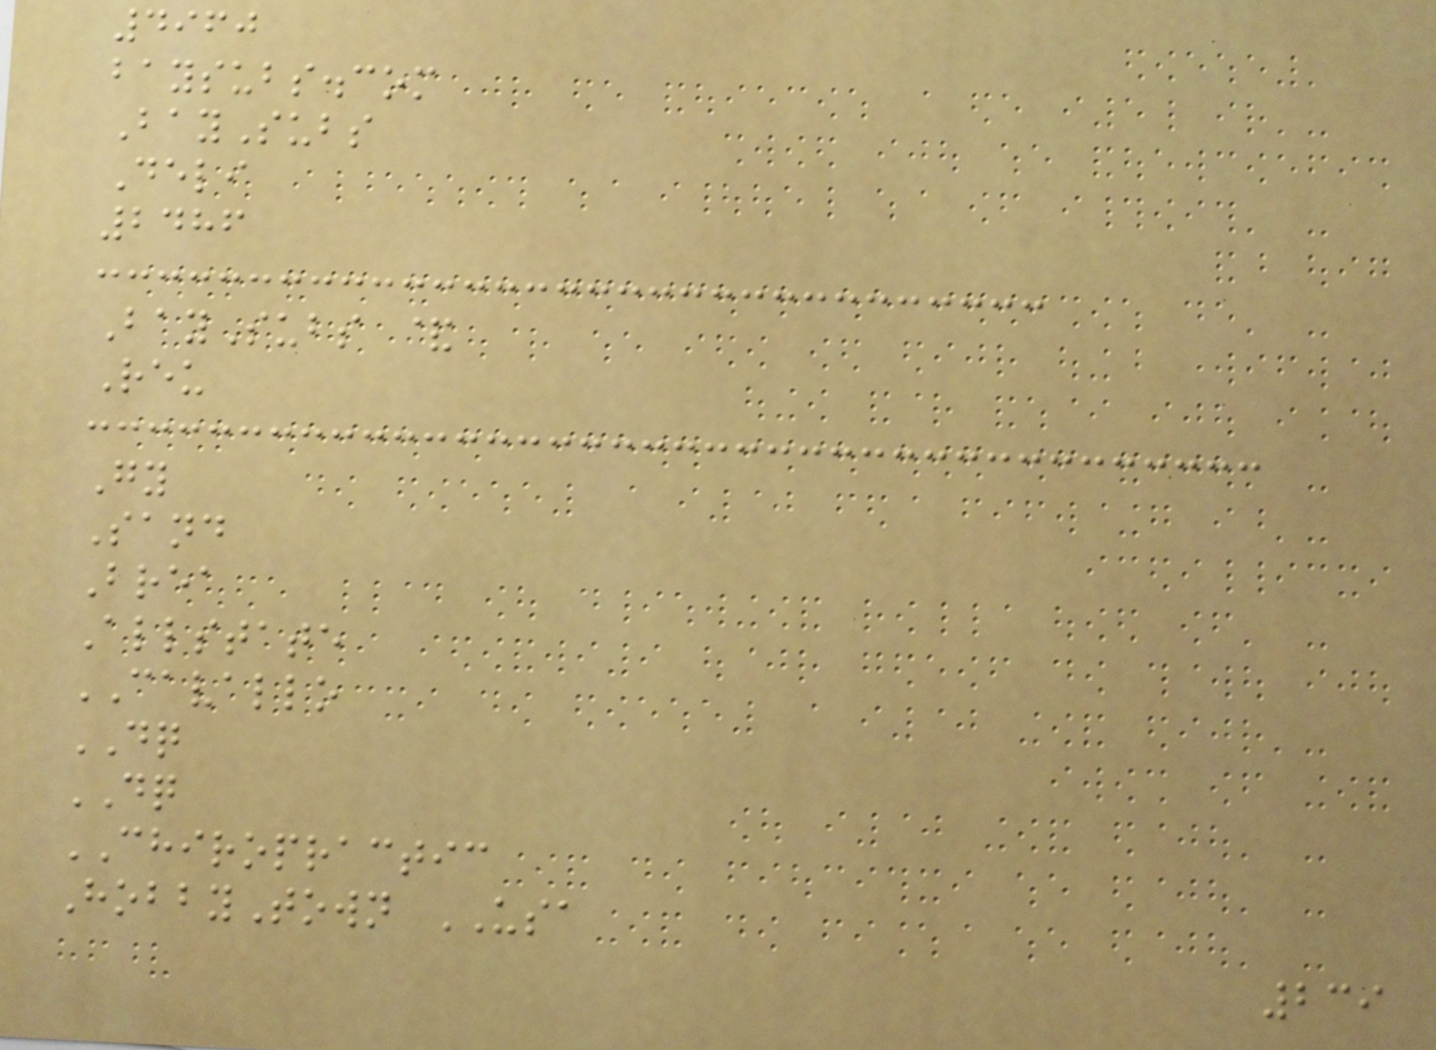4960
baysubs.com
BaySubs
Deli
2486
BaySubs &
Reu
Gy
Sand
Brea
Allstate
CAVALLO
DQ
DQ
CHIROPRACTIC
HobbyTown USA
239
